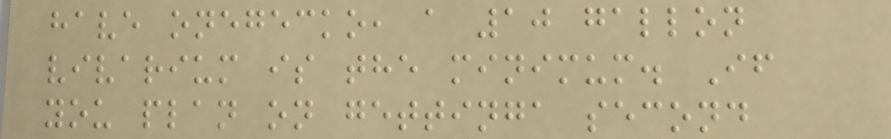have onegecko, a 10 gallon
vivarium is the minimum. If
you plan on gettinga second
